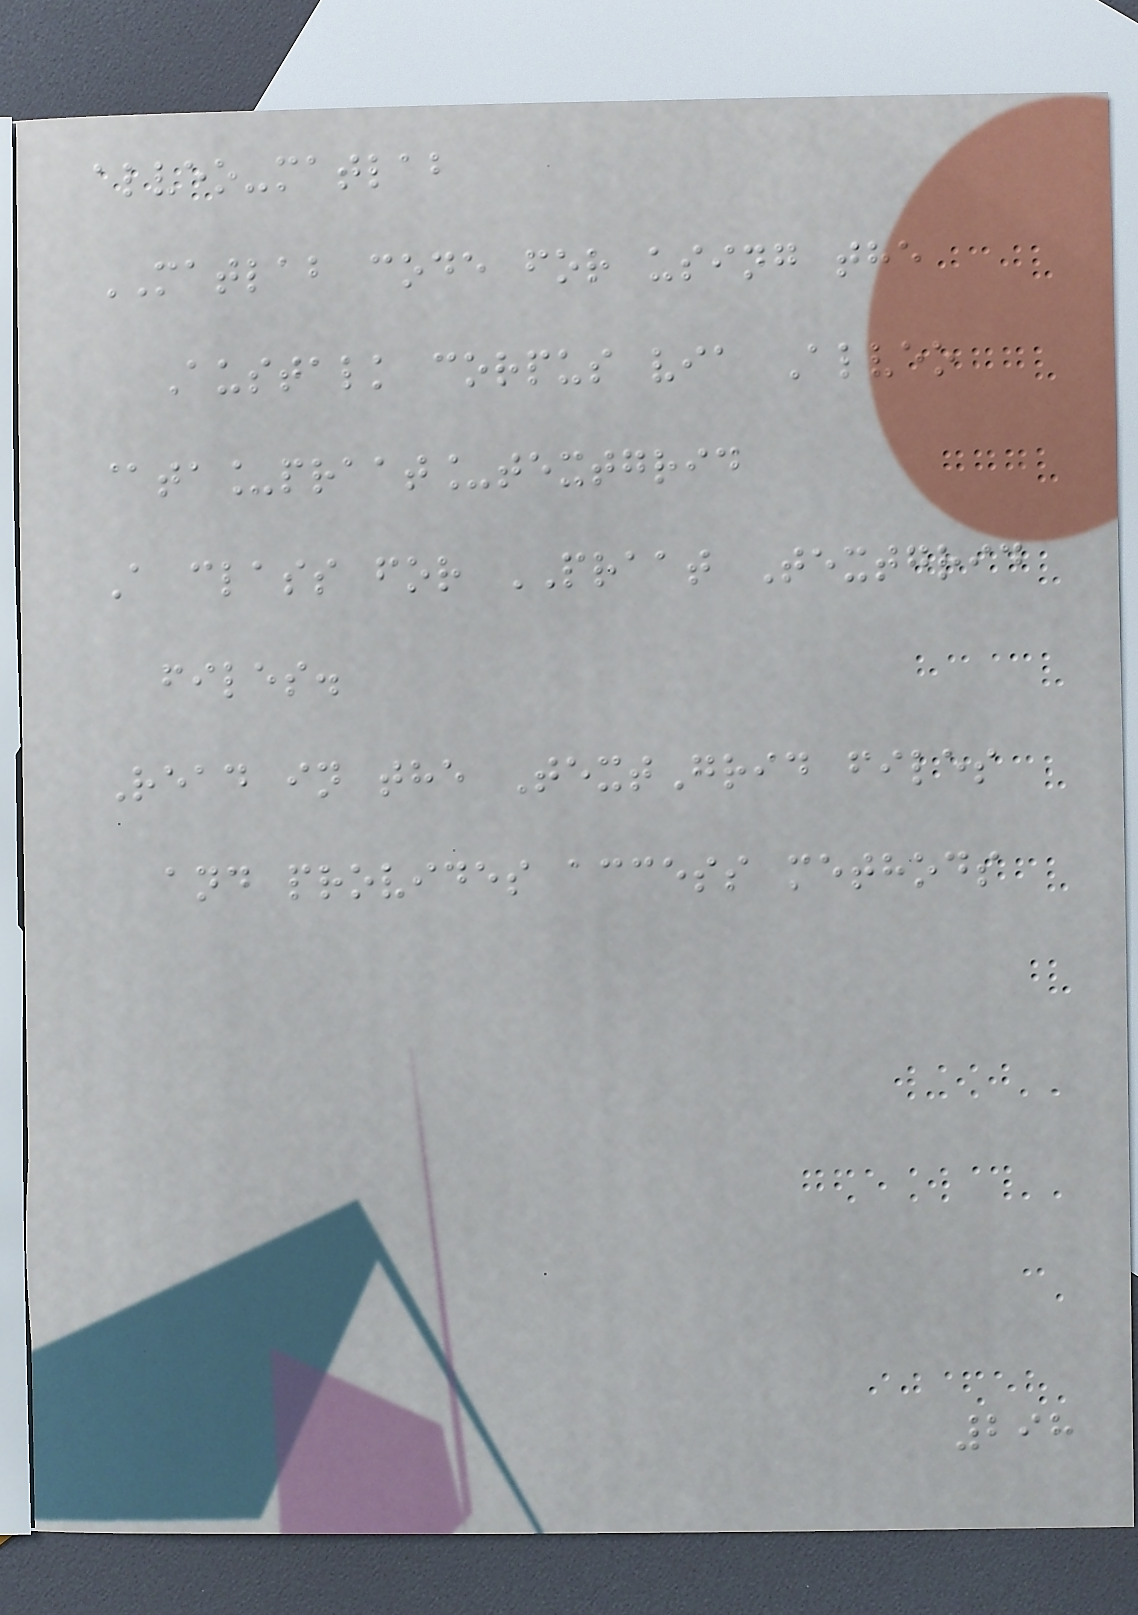alveo-matlab
MATLAB code for using the
Austalk corpus via Alveo
@ta_praat_textgrid
A class for PRAAT Textgrid
files.
Read in the TextGrid files
and provides access methods
298
